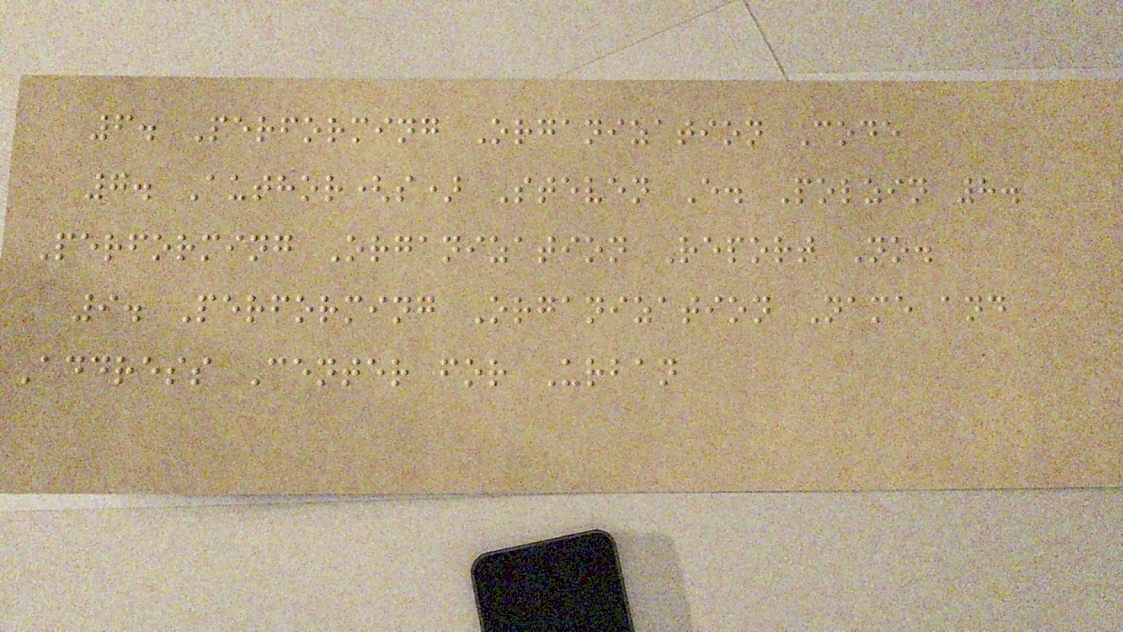6. Performing Organization Code
7. Author(s) Steven E. Polzin 8.
Performing Organization Report No.
9. Performing Organization Name and
Address Center for Urban
